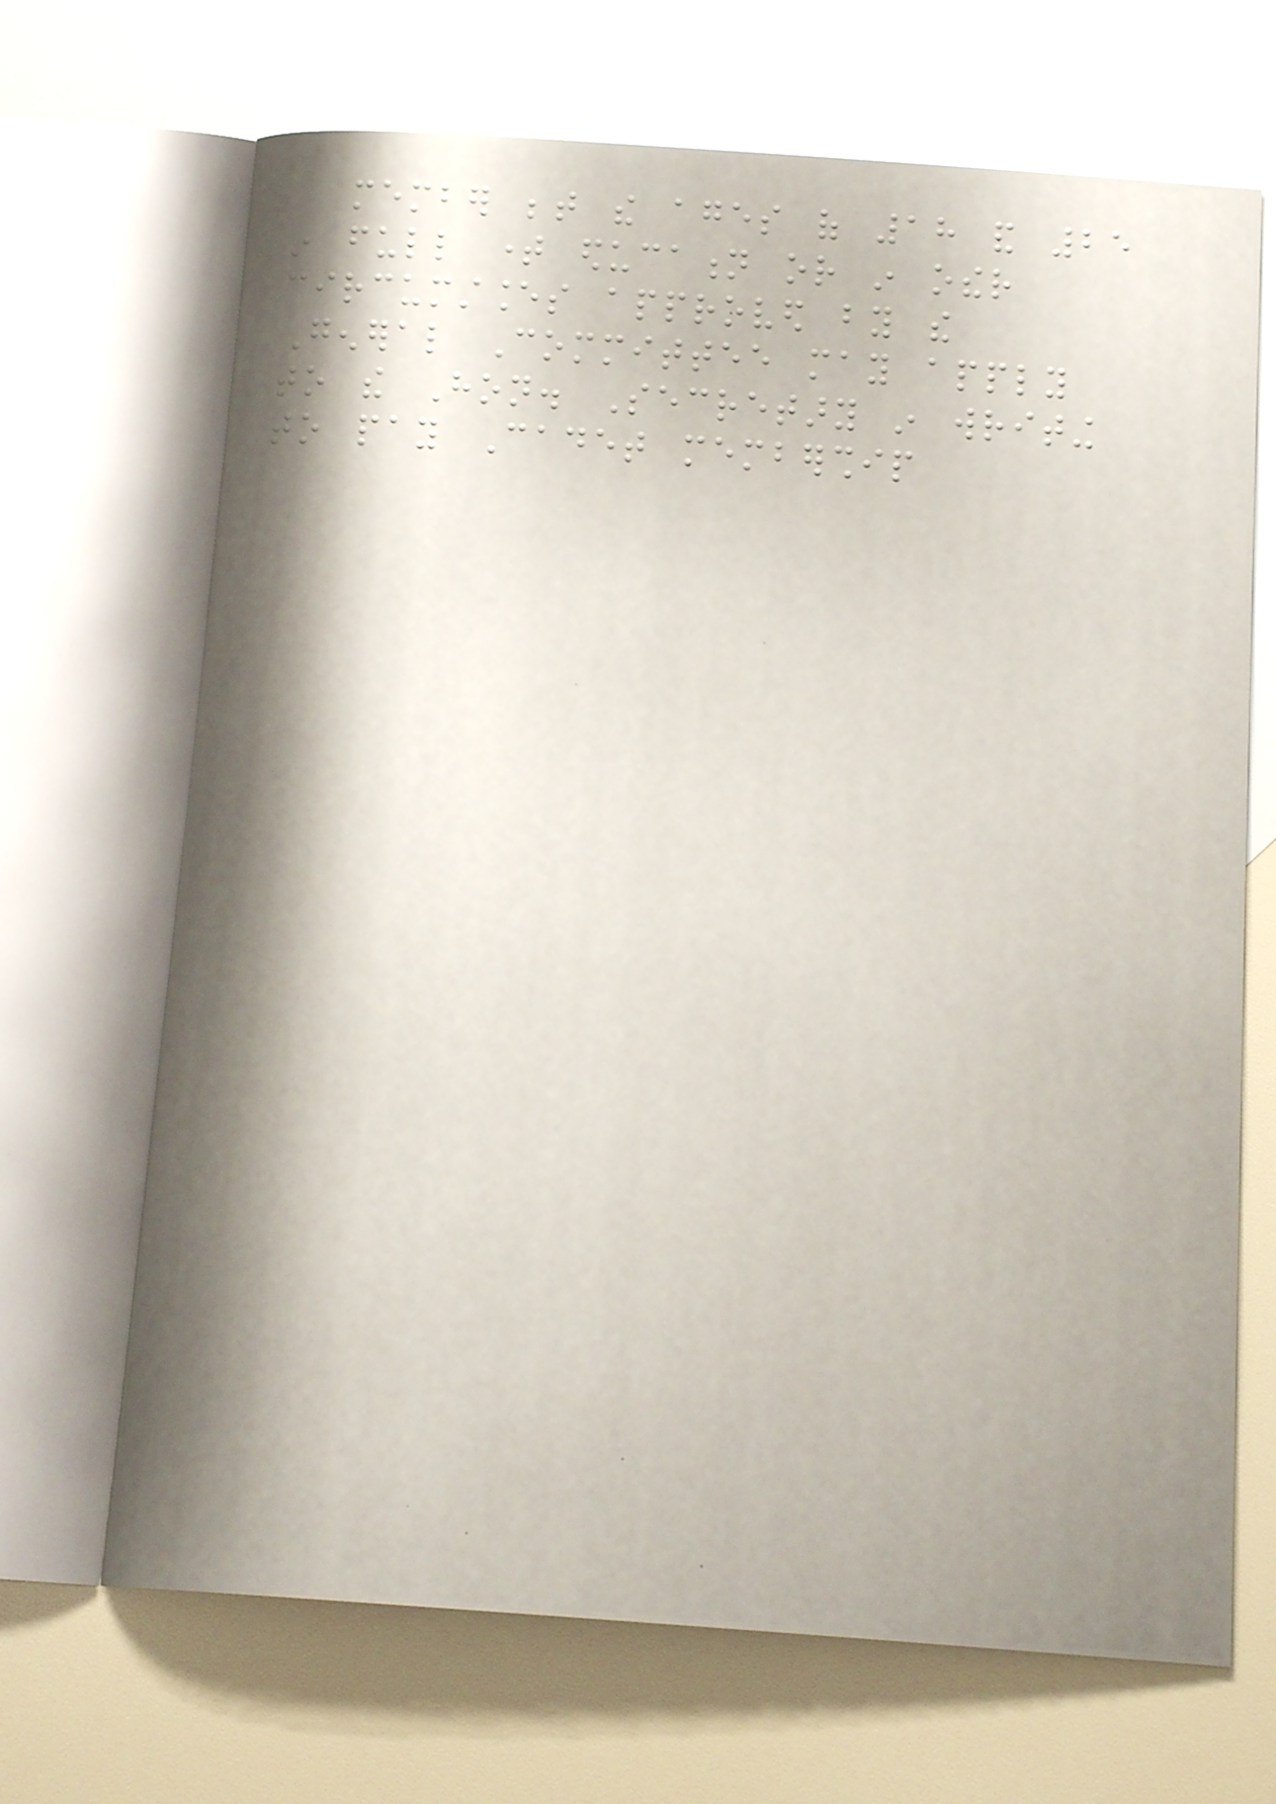member between the ages of 18 and 25
in full time education or in other
circumstances approved by the
General Committee may apply
to the Hon. Secretary in writing
to pay Cadet membership
